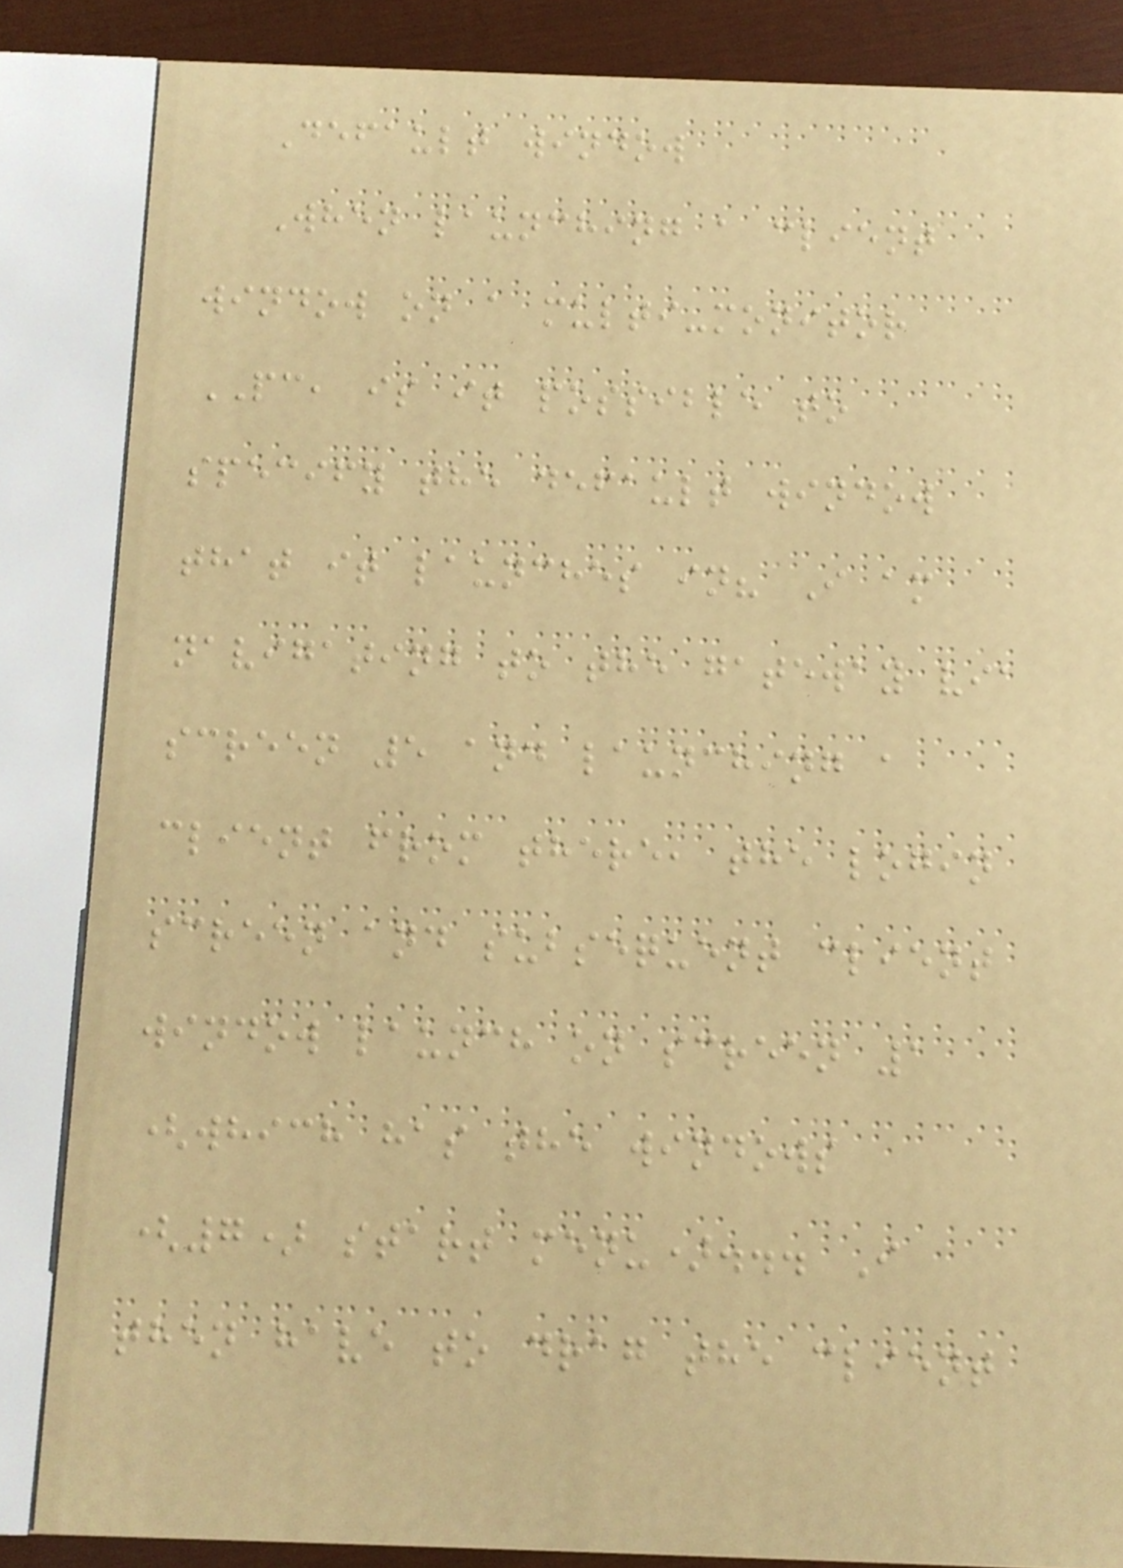Default window
When launching a client
window on a multi-monitor
PC, is it possible to
specify the default window
that it launches in? I am
navigating to the gateway via
screen 5 and launching a
client from there, the login
screen and subsequent client
window launch on screen 1
(which has the windows
(7) start menu)... I
then have to drag the client
